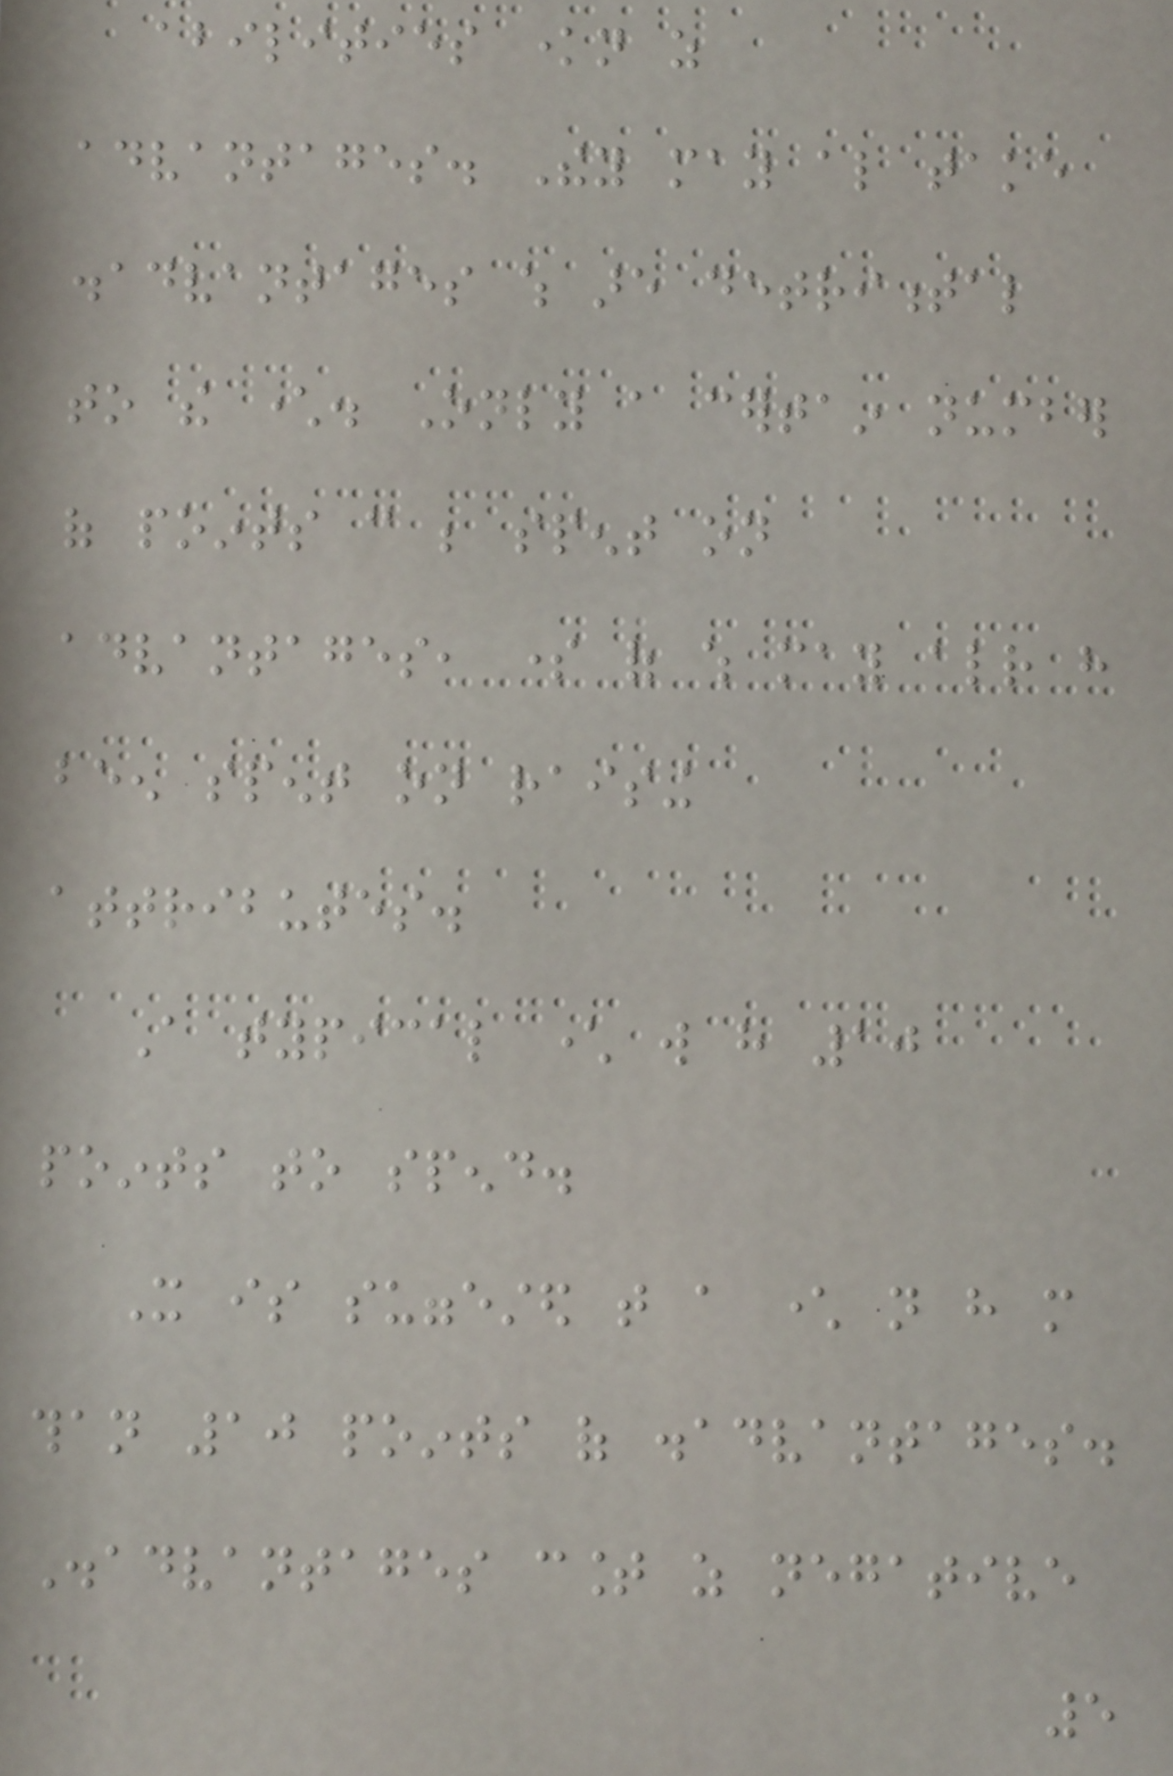abilities known as
advantages. They may also take
disadvantages which are detrimental
to the character. Only a certain number
of points can be spent on
advantages, some of which may already have
been spent on raising
attributes.
A typical character will have 10
points to spend.
It is suggested that a character not have more
than 10 points of disadvantages.
Disadvantages count as negative
5
